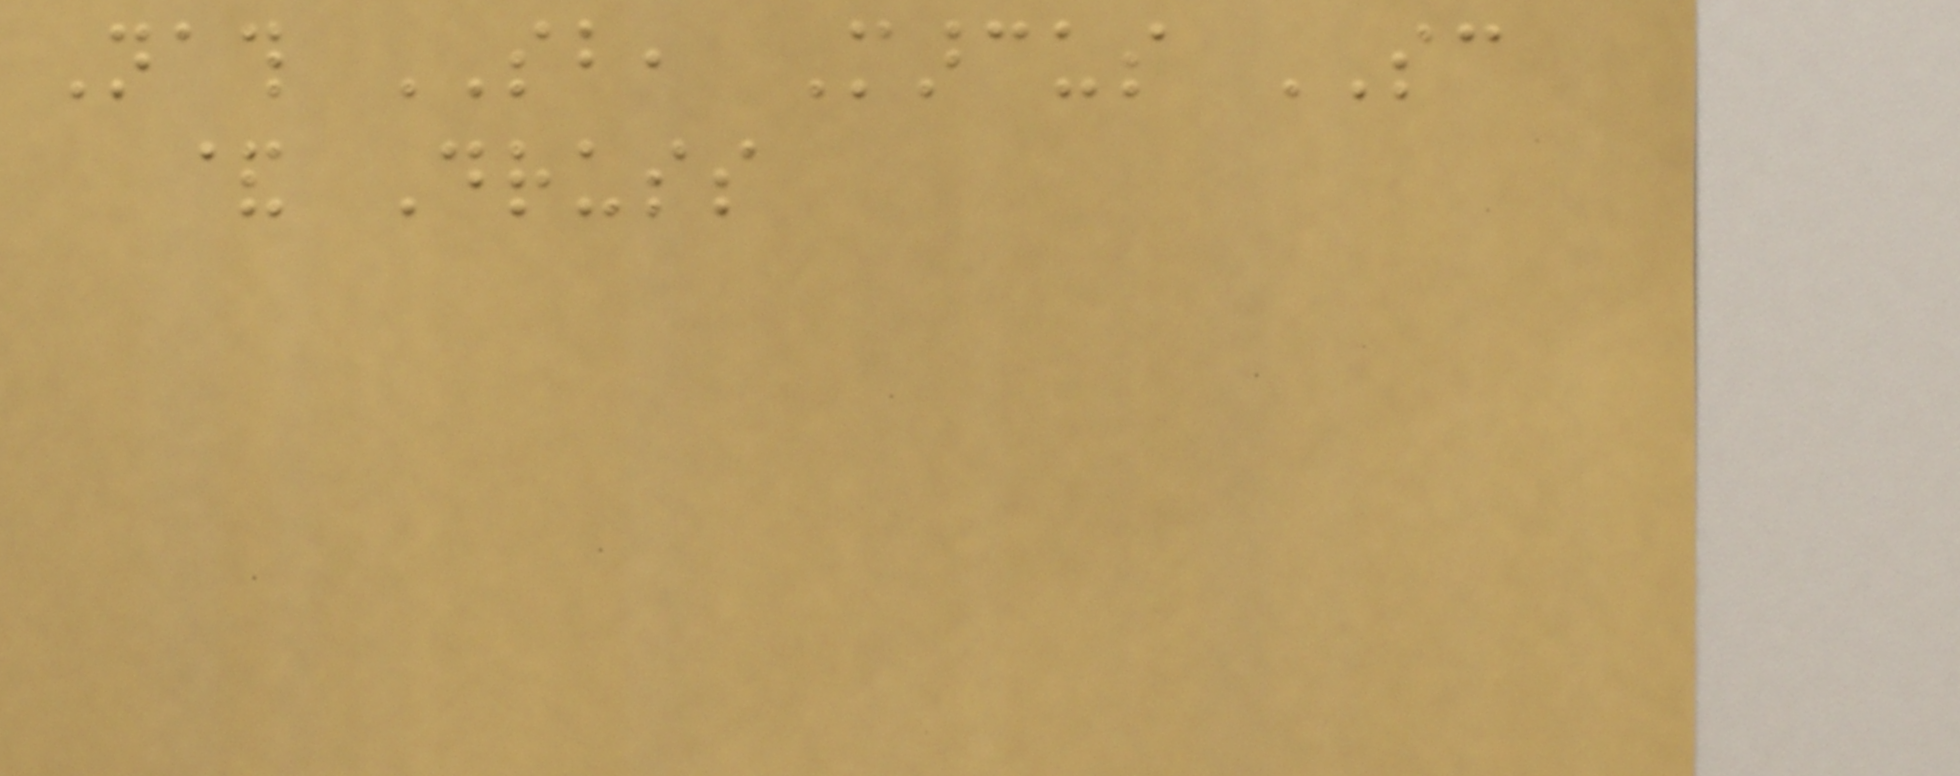Nath SB, Marcus SC
& Druss
